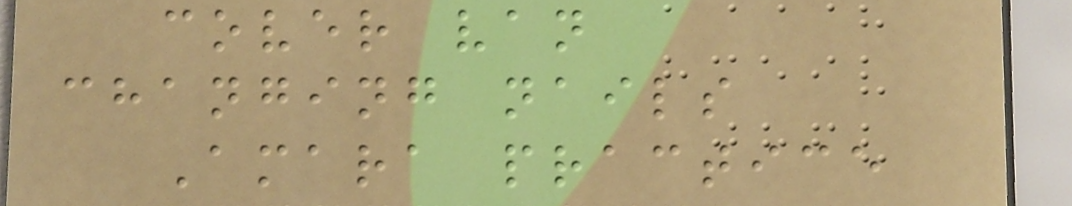cover van
changing nails
Amara practice
